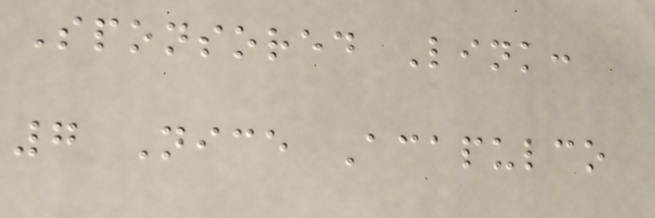Sponsored Link:
7 Nice Acapulco
